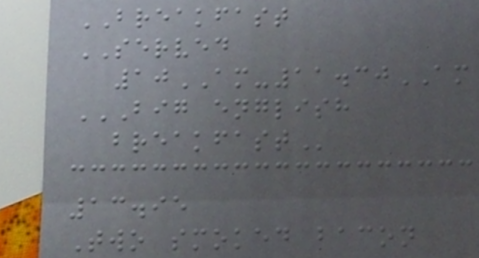BREAKFAST
SERVED
10AM-11.30AM
BIG ENGLISH
BREAKFAST
13.95
Two smoked bacon
